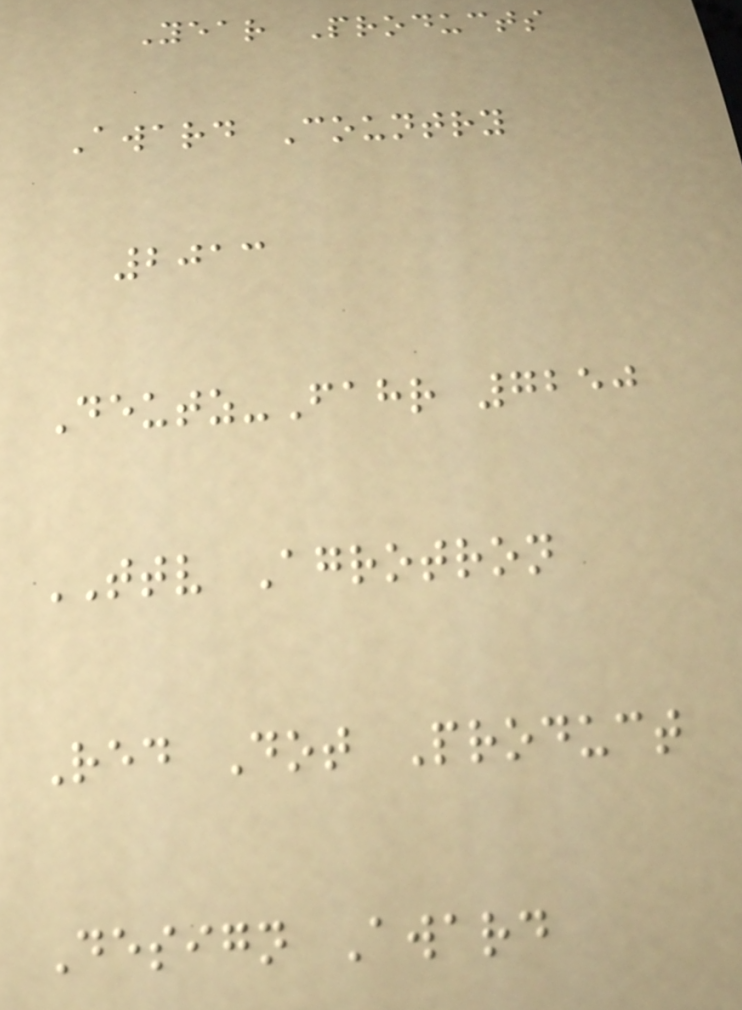Year Products
Award Country
2013
Deutz-Fahr 7250
TTV Agrotron
Red Dot Product
Design Award
